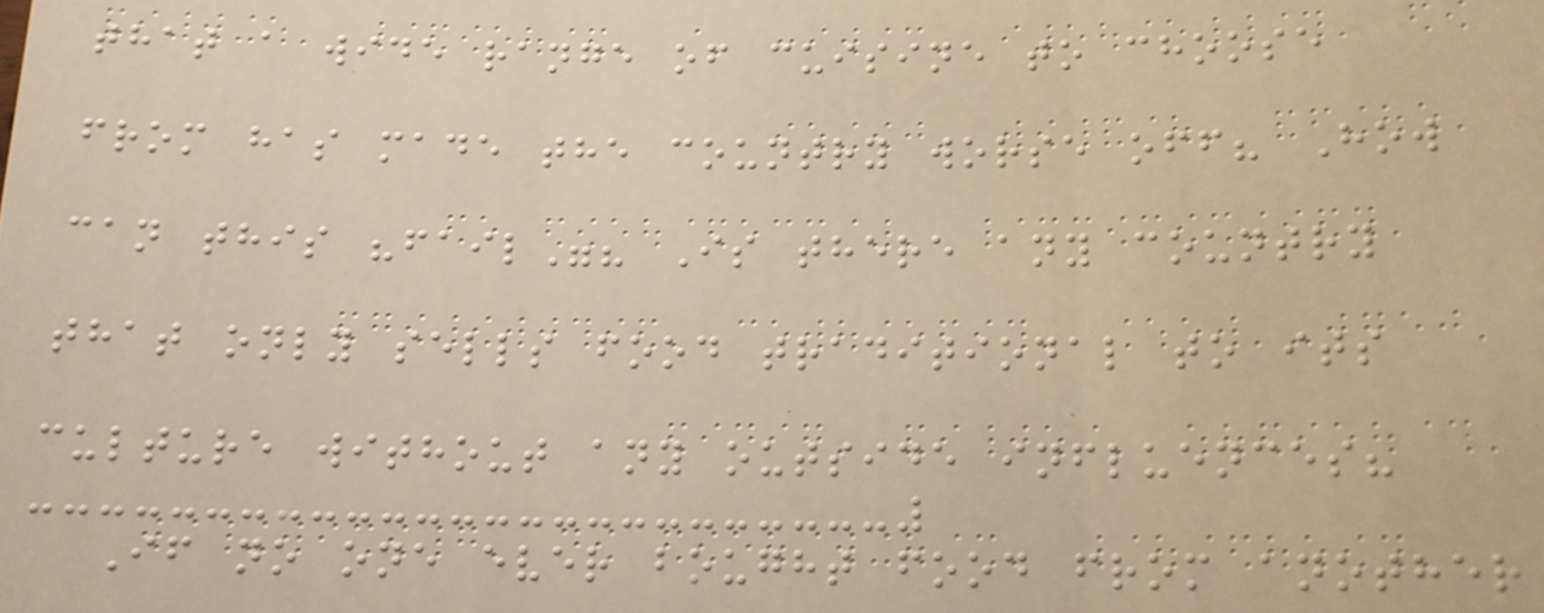that a wide range of cuisine to choose
from has made the country worse off? How
can this "fail"? Is there any country
that only sells food traditional to its
culture without any outside influences?
If no one ever bought food from another
